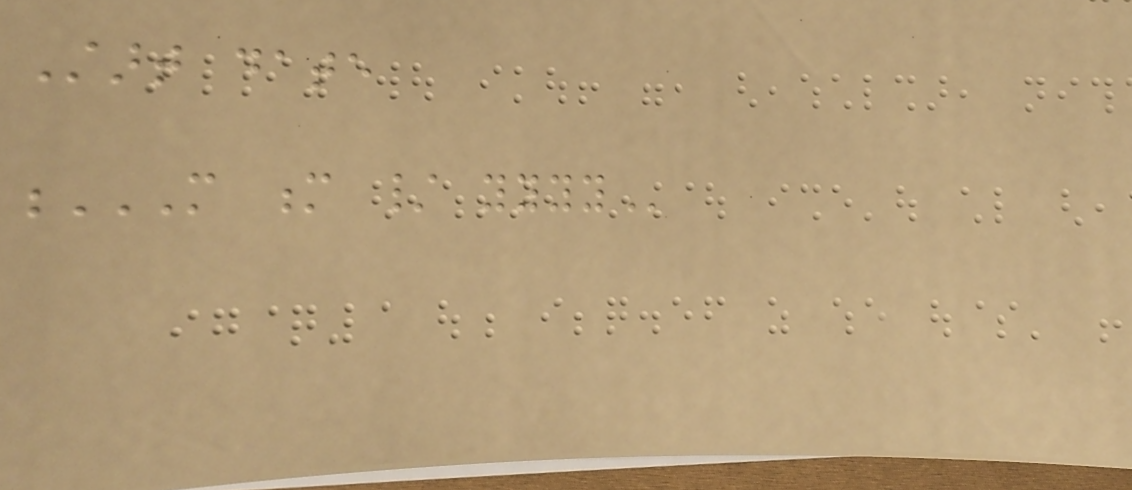Start date
M M / YYYY
